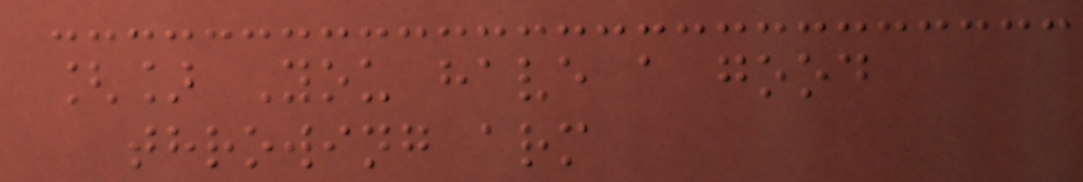[] You have a good
throwing arm
